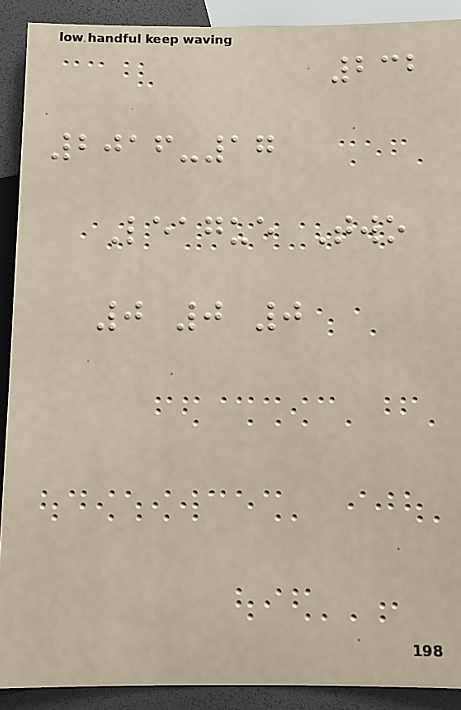232
2016-17
League Two
0 0 0
